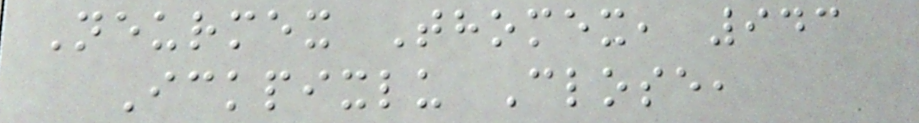Neurmex Thomex, 943
Ickpixlu Close,
